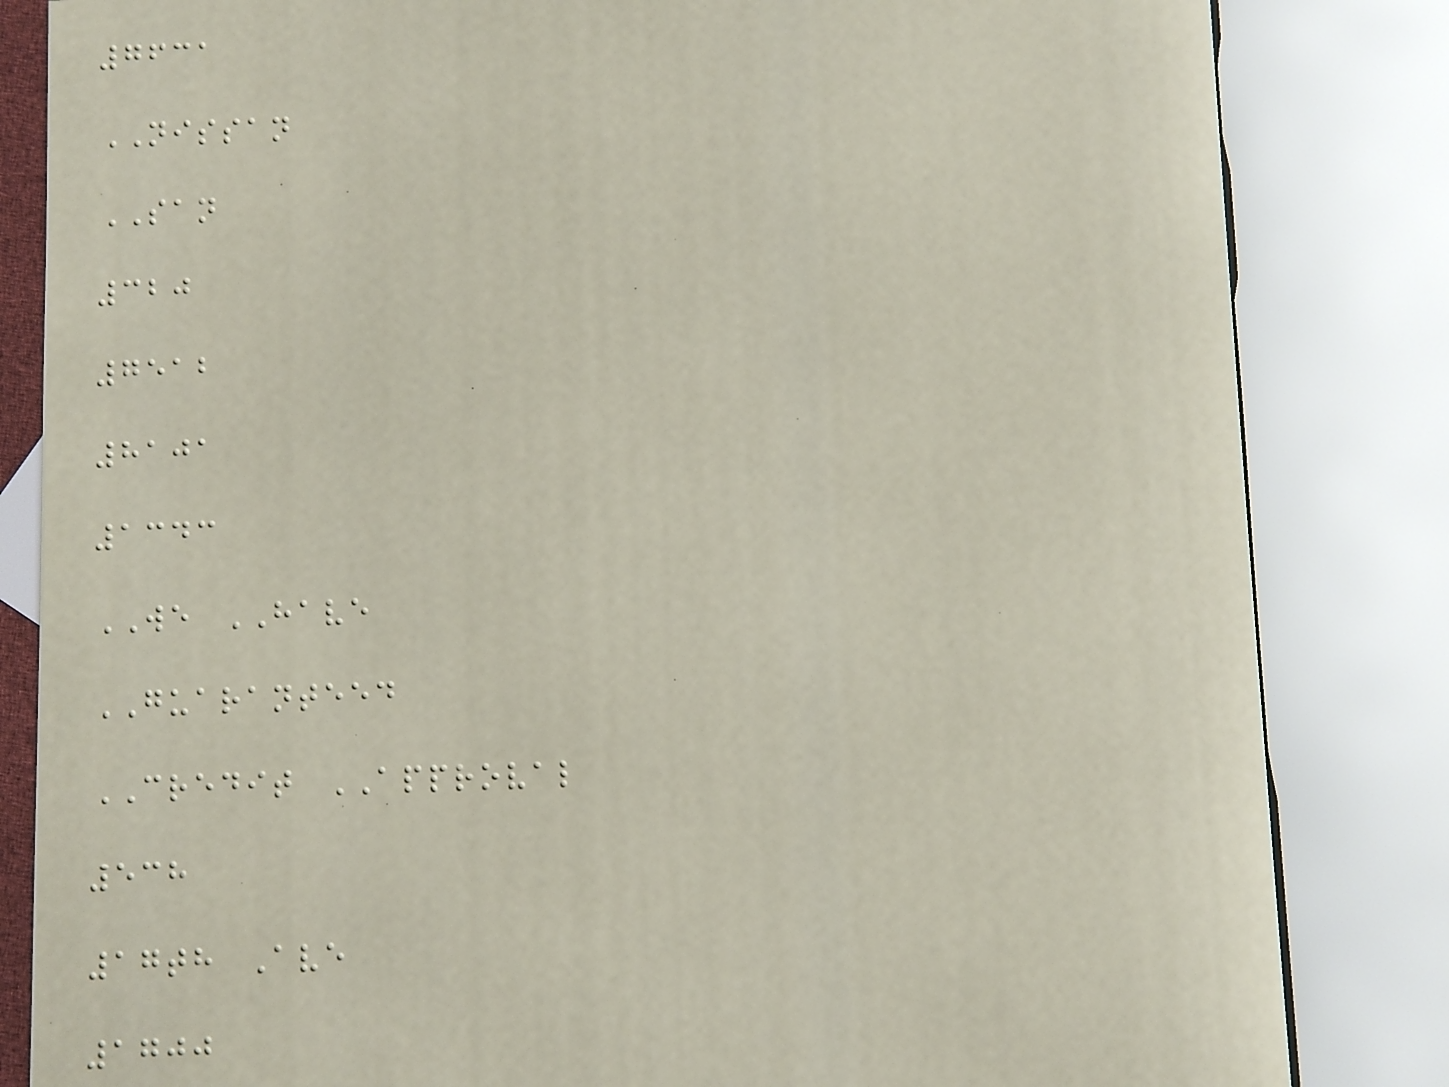7631
NISSAN
SAN
320
7512
8101
1343
WE HAVE
GUARANTEED
CREDIT APPROVAL
538
17th Ave
1700
